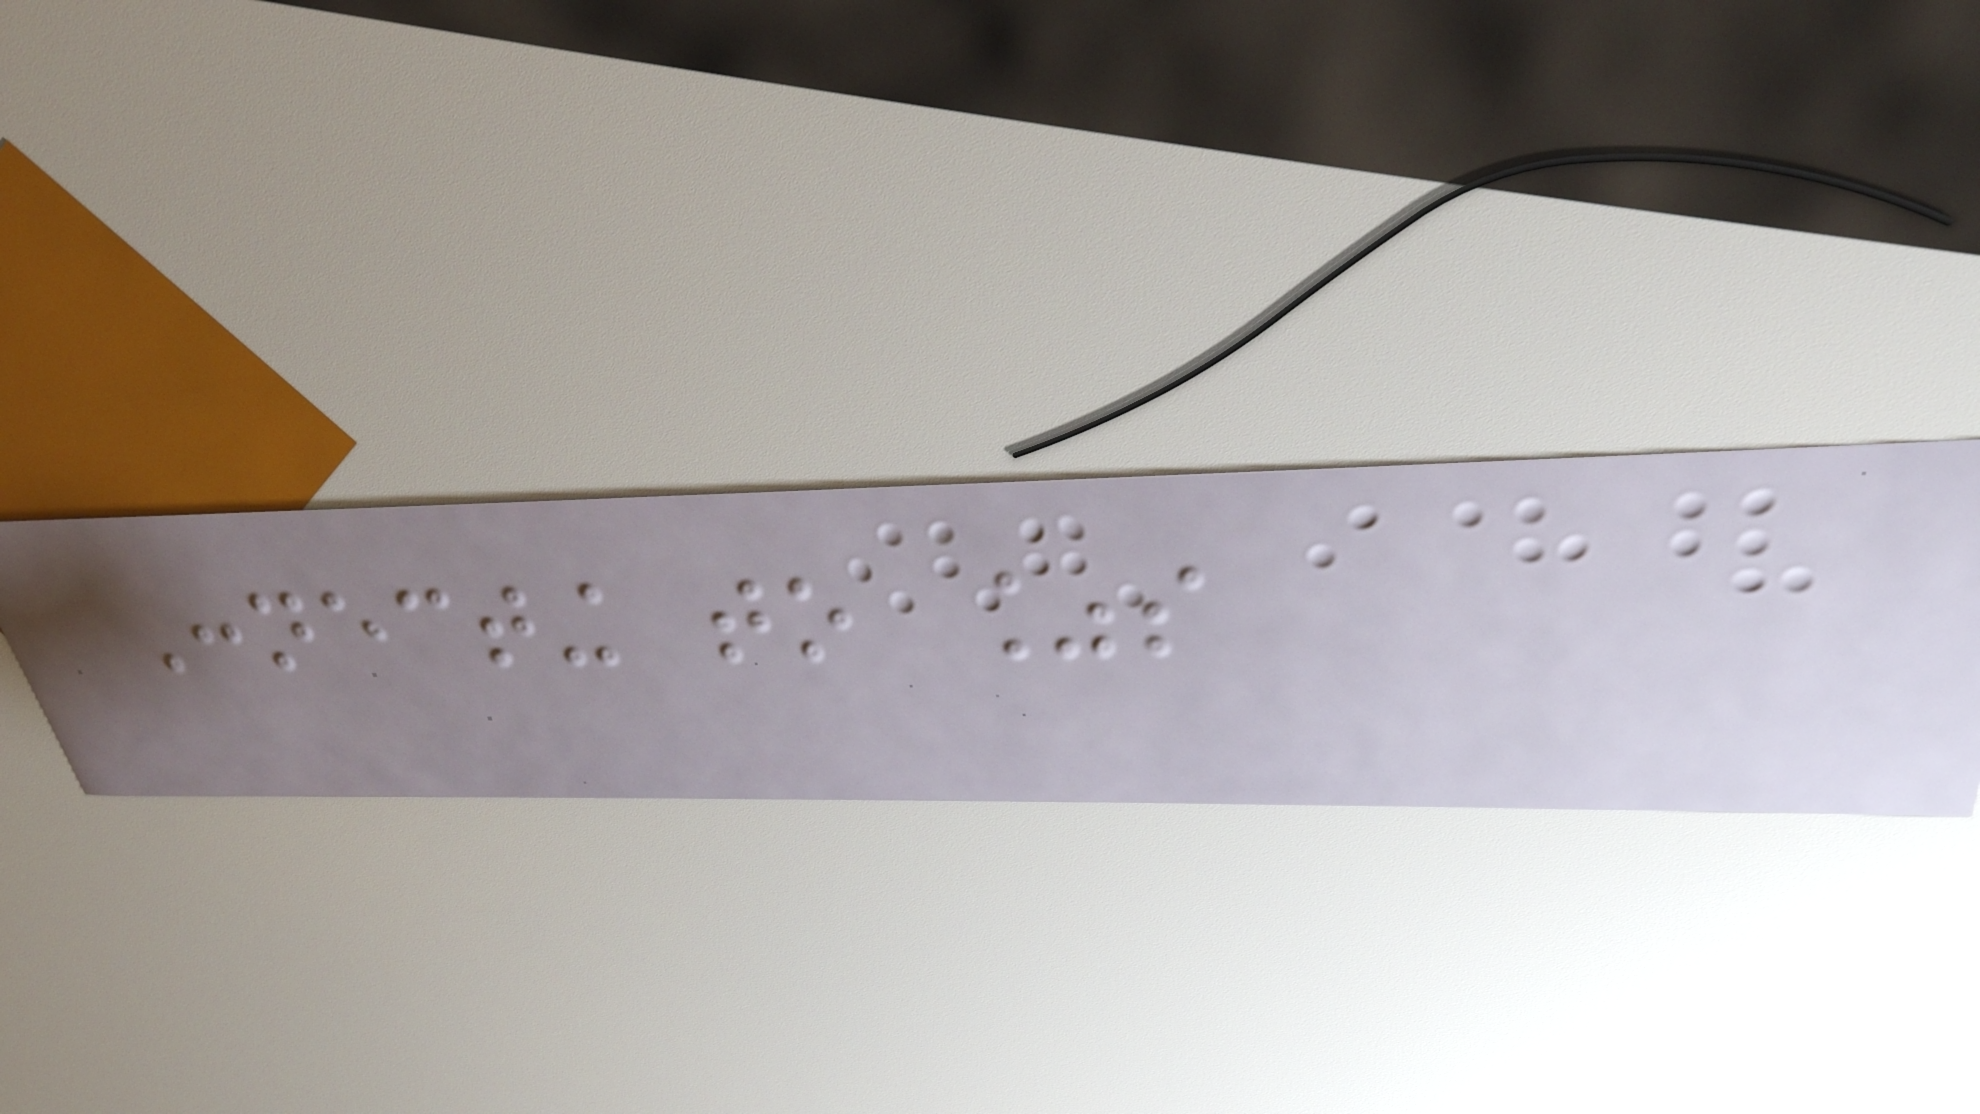Connecting to %s
